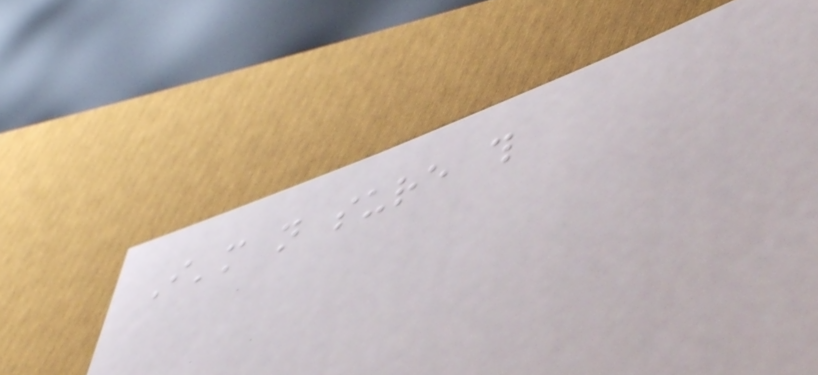I'm not sure this
